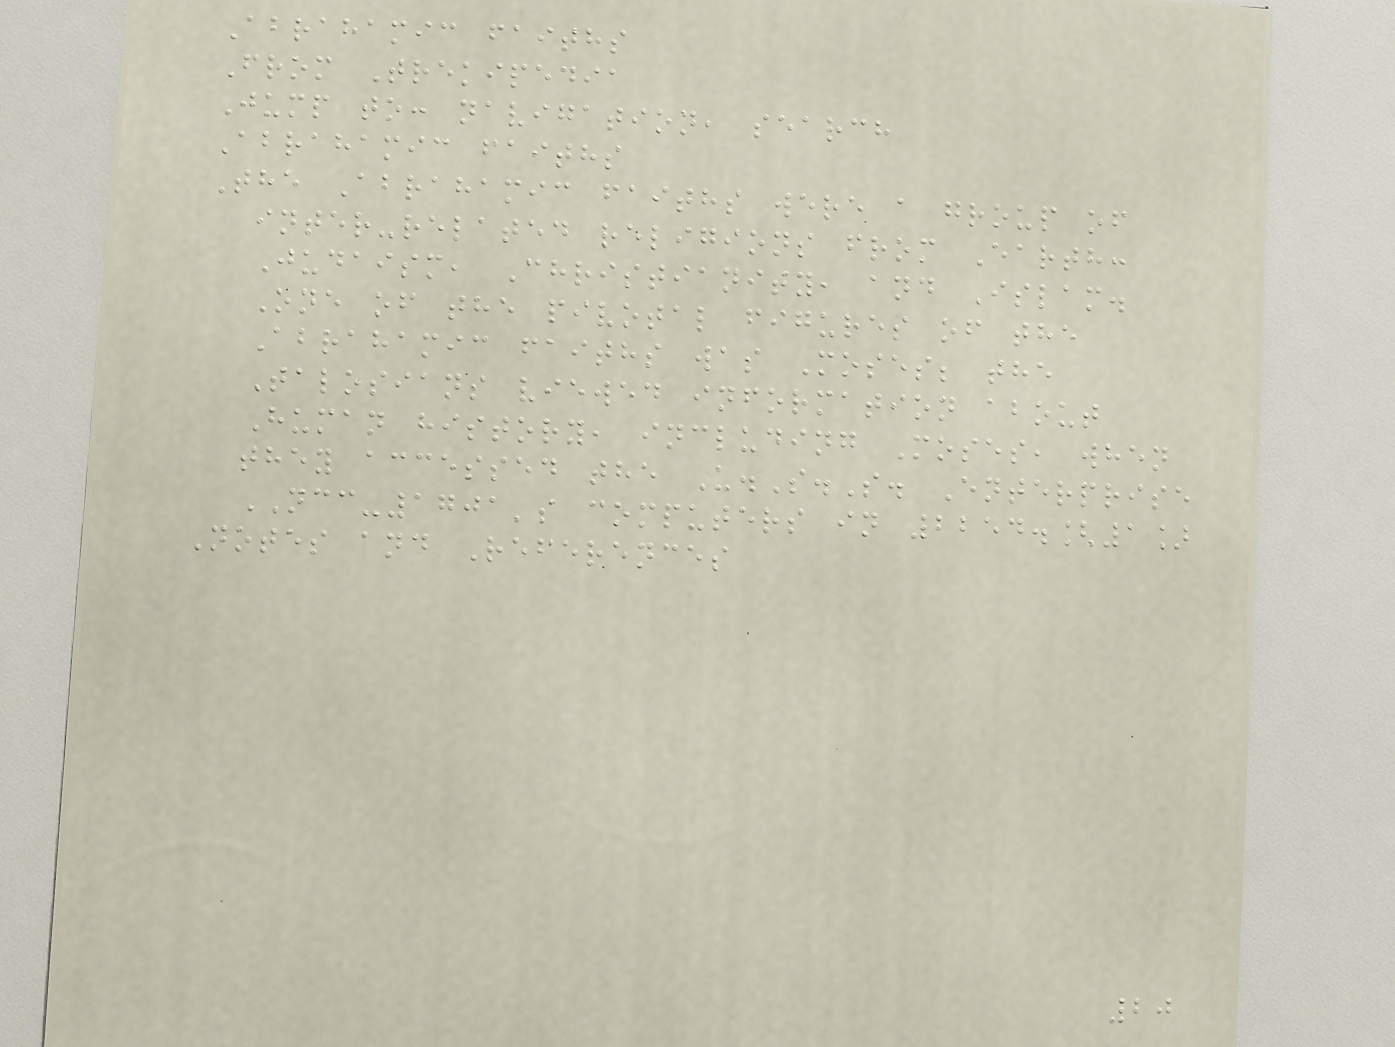Abrahamic faiths
From Trekipedia
Jump to: navigation, search
Abrahamic faiths
The Abrahamic faiths were a group of
inter-related religions from Earth:
Judaism, Christianity, and Islam.
One of the pivotal figures of the
Abrahamic faiths was Moses; the
Talosians viewed information about
Human history, including Moses, when
they accessed the U.S.S. Enterprise
NCC-1701's computers in 2254.[1]
Notes and References
20
